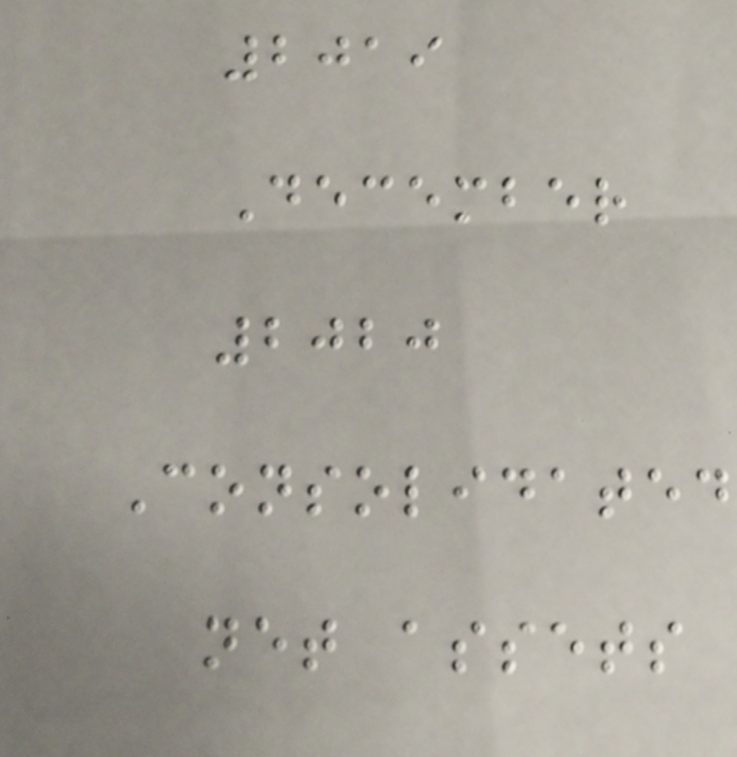2019
December
2020
Consolidated
net assets
